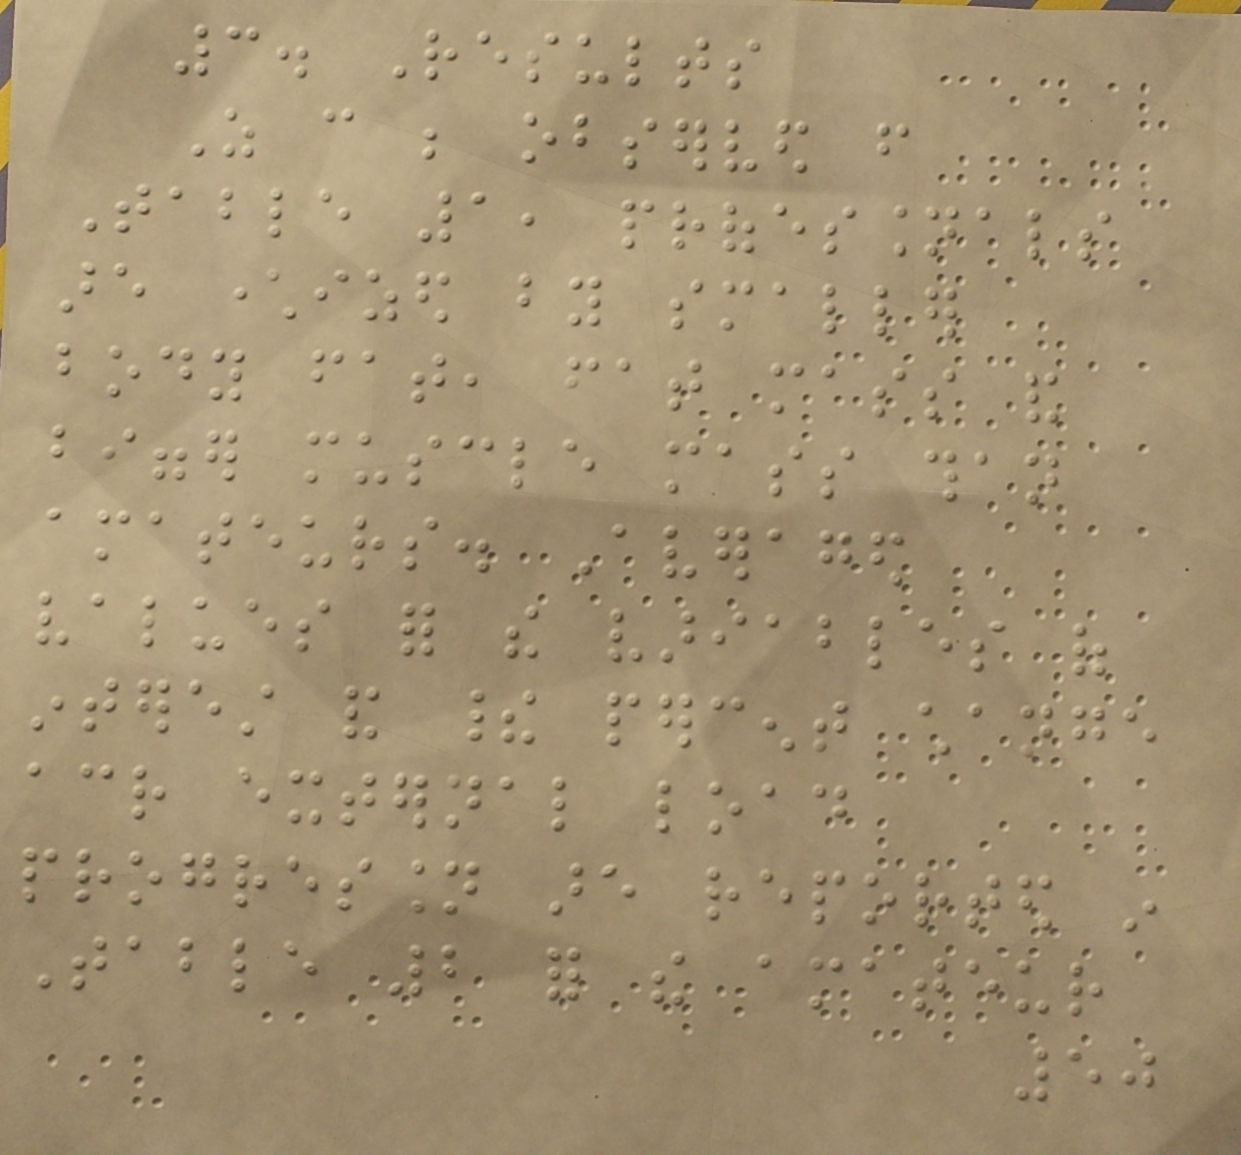3. Results
As can be observed from
Table 1, professionals
are characterized by smaller
body fat, fat mass and
bigger muscle mass than
amateurs. Averaged
values for the variables of
interest and their percent change
across external load
progression are reported in
Table 2 for the amateur
50
